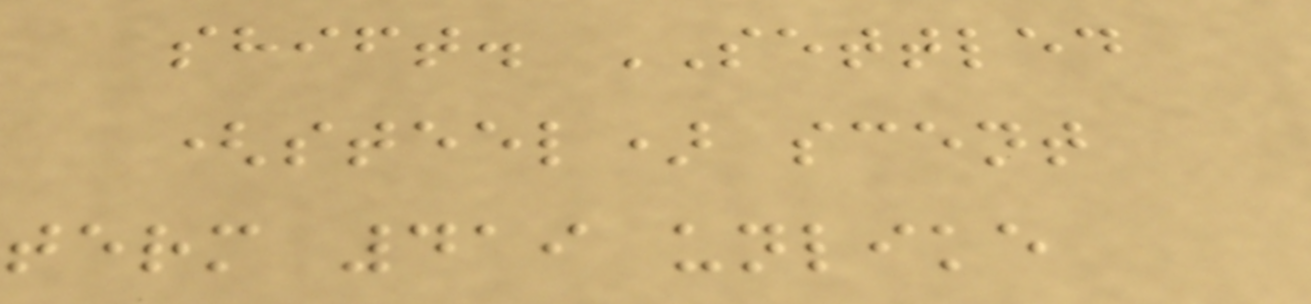shift. SETTLED
(steel) scent
term 419 unlike
